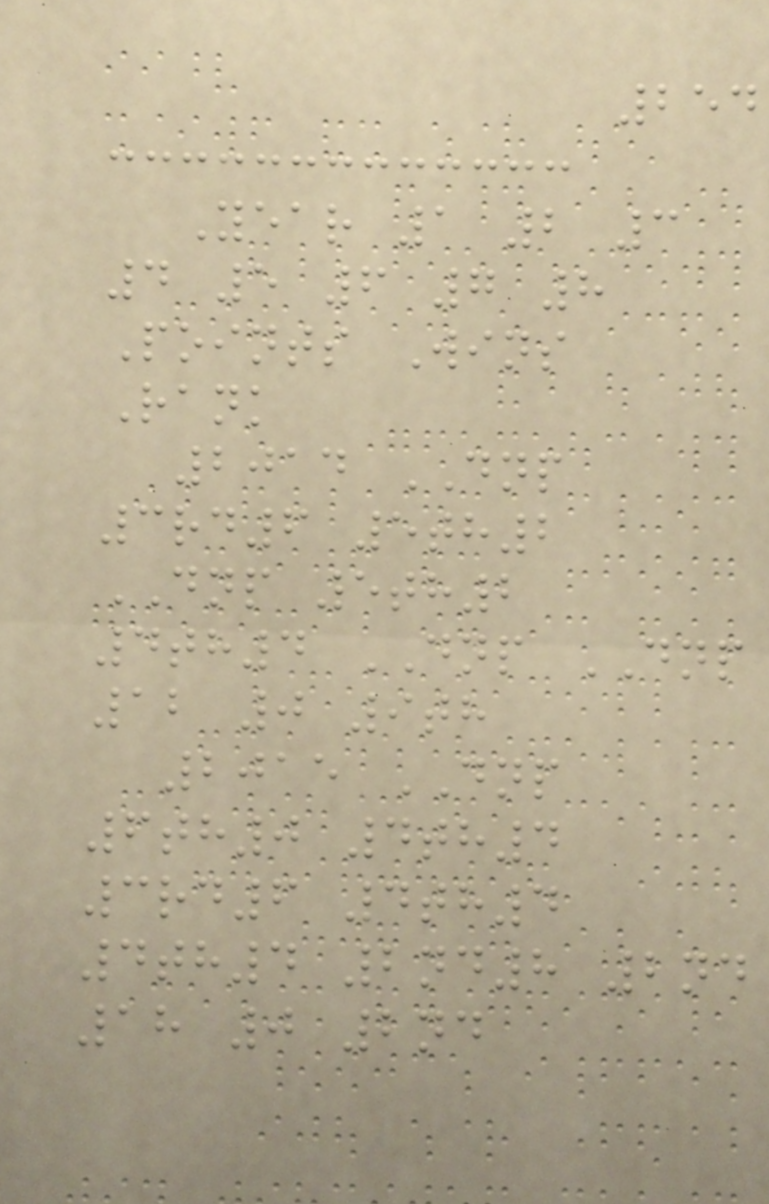254
Year 1 2 3
4 5 6 7 8
Points Wins
Rank
2014 DNP
3rd6 5th2
DNP 5th2
4th4 DNP DNP
12 0 9th
2015 DNP
6th0 4th4
3rd6 4th4
4th4 2nd8 2nd
18 0 2nd
